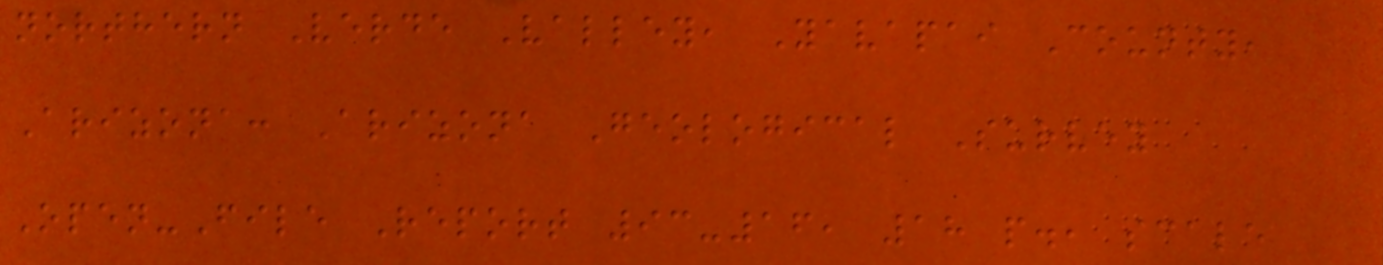northern Verde Valley, Yavapai County,
Arizona: Arizona Geological Survey
Open-File Report 93-16, 18 p., scale
